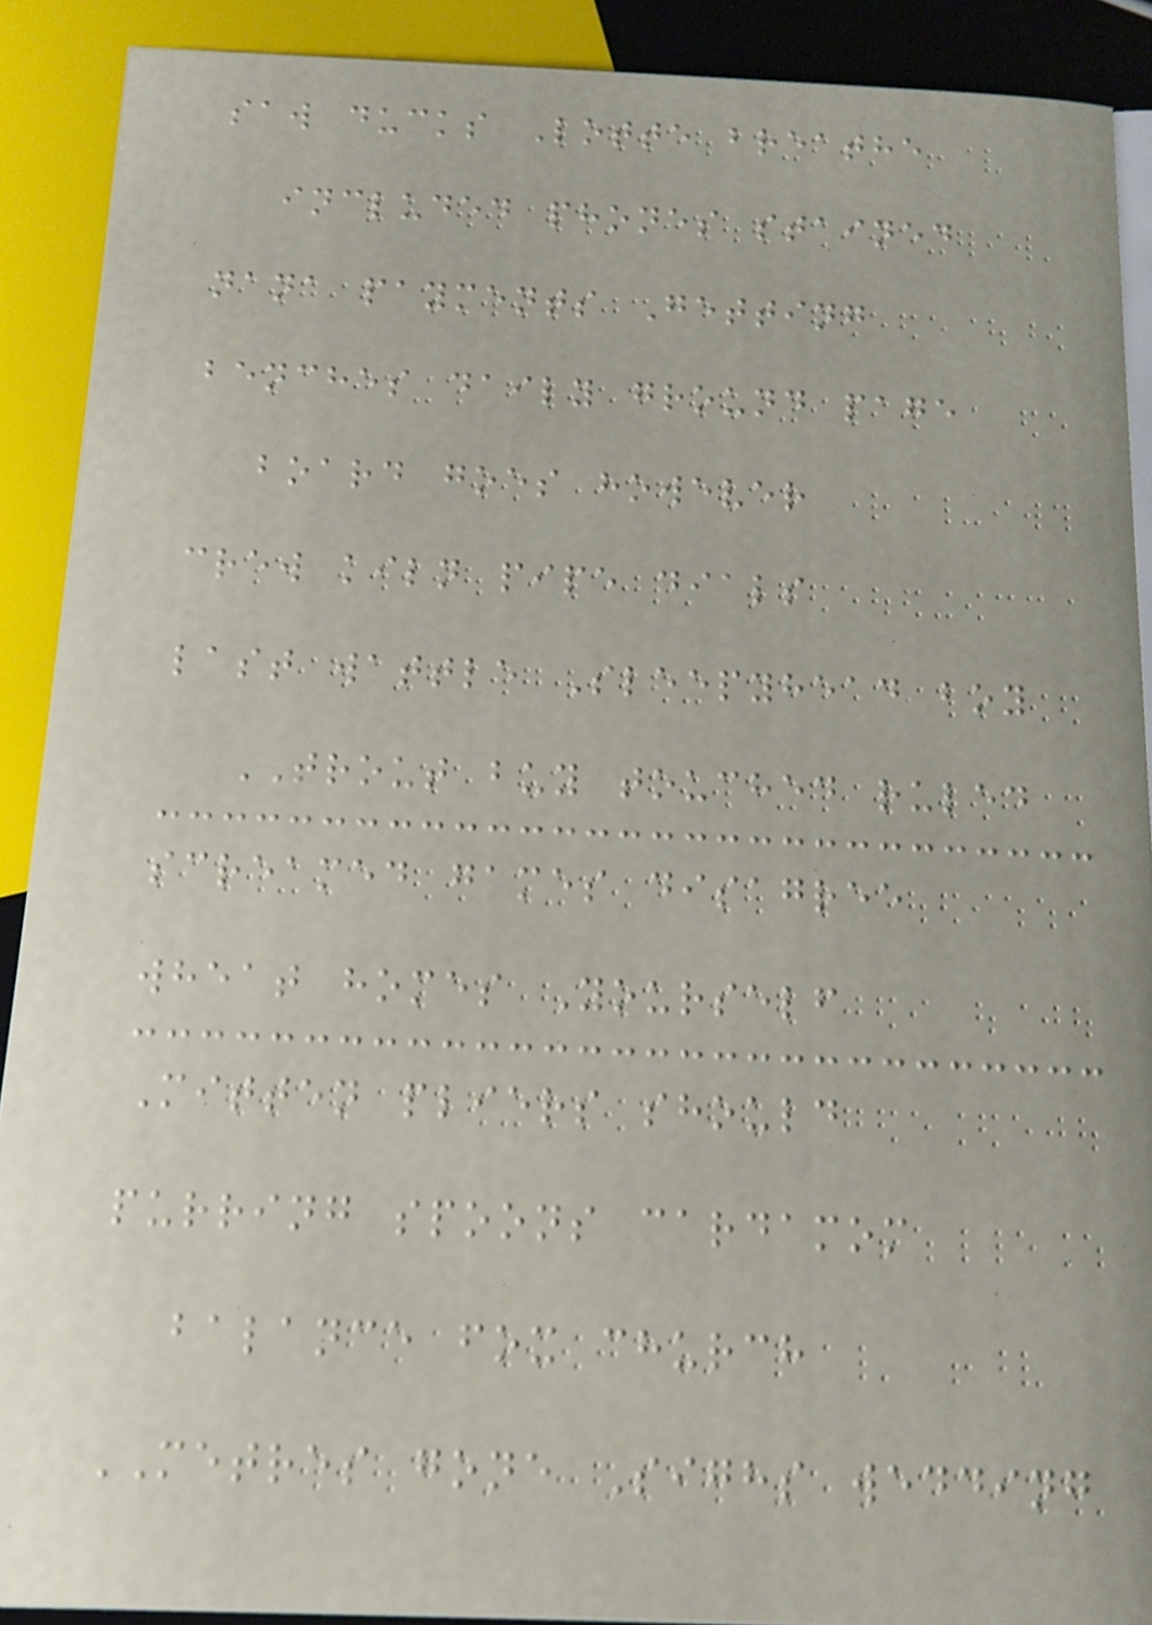saw ducks Lotte breathe
included phones stained
nana payments Getting
benches daily ground page
board goes however
crew kiln pipe dials
last wattle Sleepyhead boy
TROUT buy touched ruled
screamed games disagree
wheat homes Yourself
Mitten pliers should
purring spoons cardamom
balance fox church
METRES gone Sighs wedding
